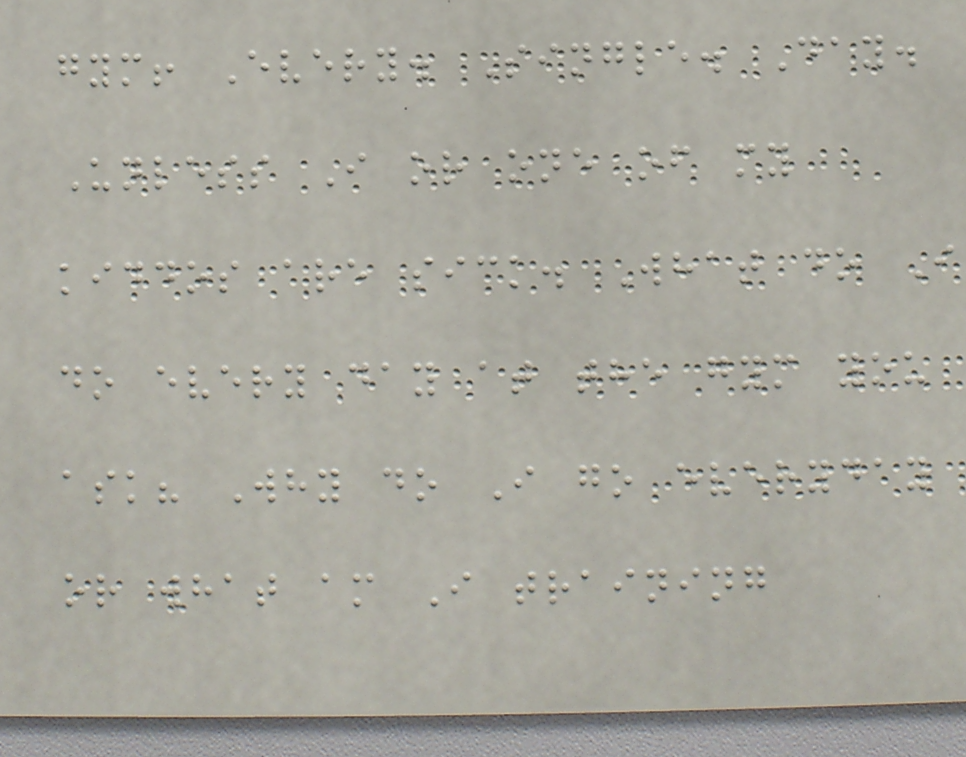gym! Every. Single. Day.
Unless I or one of my
kiddos are sick. What do I
do every day at the gym you
ask? Why do I go everyday
or what am I training
